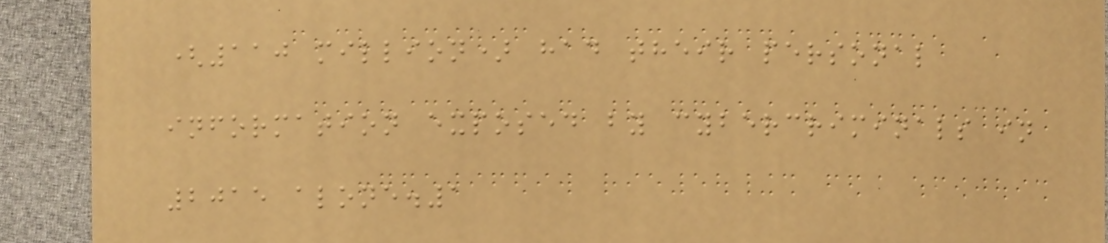(110 million) had their personal
information exposed by cybercriminals in
2015 alone.1
